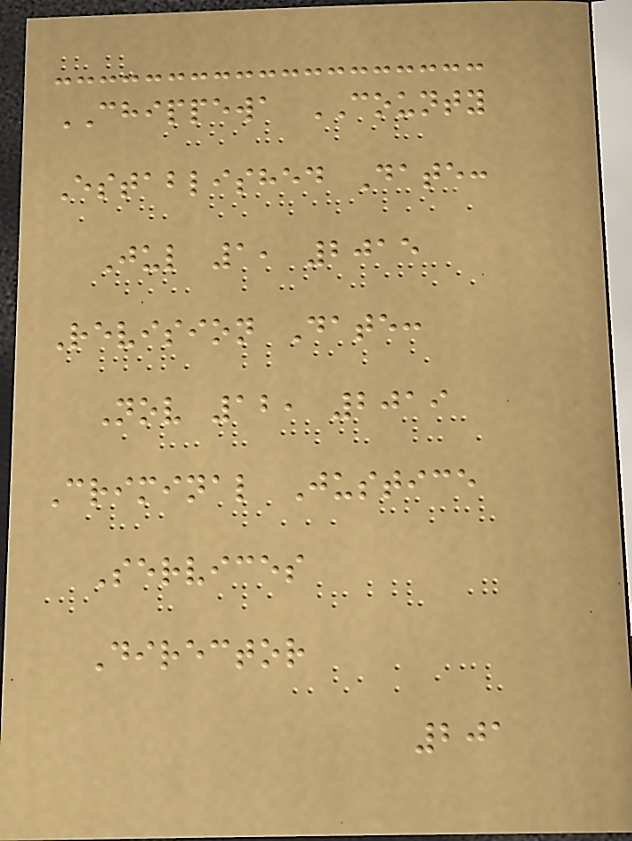CHIPPEWA COUNTY
Established Date:
Jul 1, 2015
Revision Date:
Nov 12, 2019
Criminal Justice
Services
Director
201
